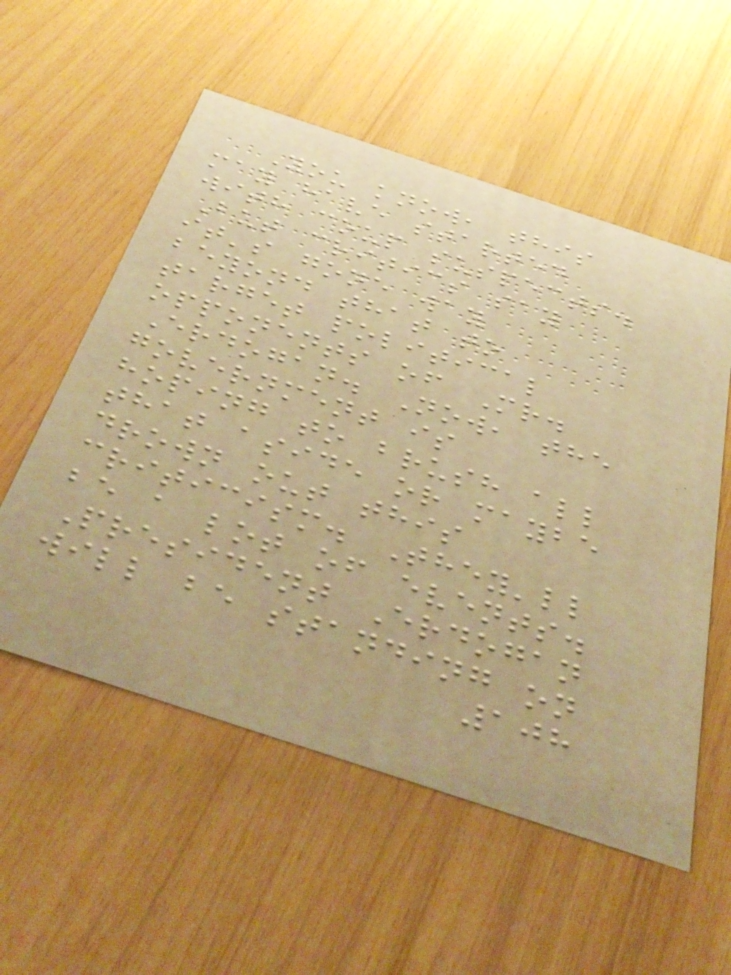You know, this
may have started
with coup suspects.
But critics say
it's gone way
beyond that to
target political
opponents of Mr.
Erdogan. Now, the
government is
hoping to brush all
that aside or maybe
drown out this
criticism. They'll
be a lot of events.
President Erdogan
will be standing on
108
